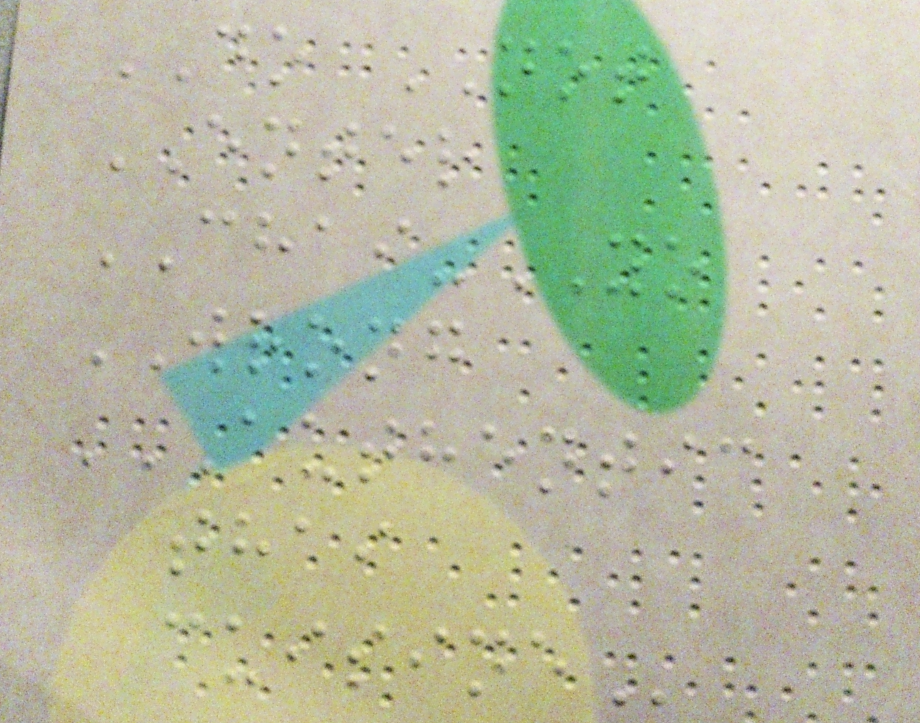DO NOT
ENTER
CHAI-YO
WRONG
AUTHENTIC
THAI
CUISINE
